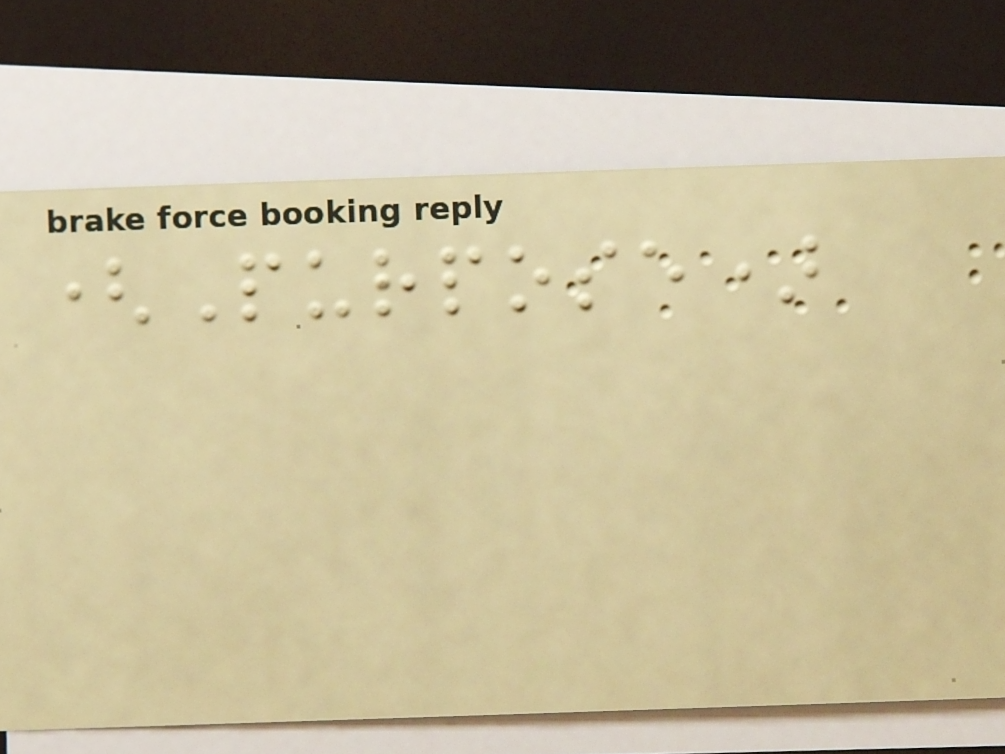(Purpose)
